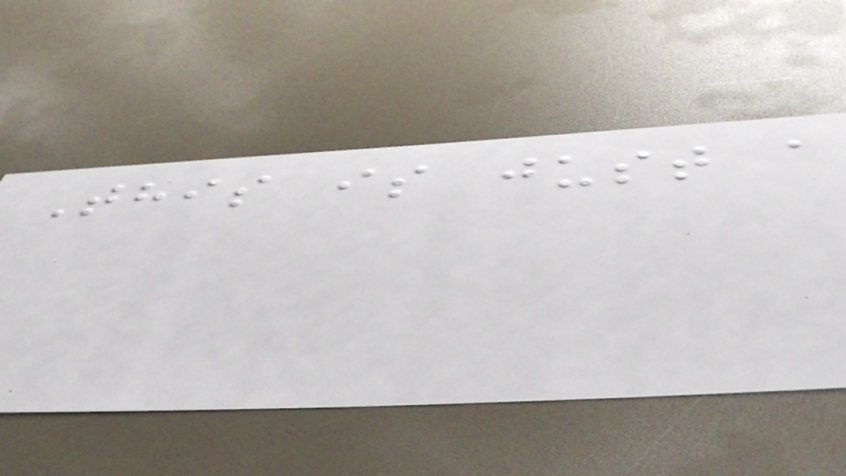This is just a
